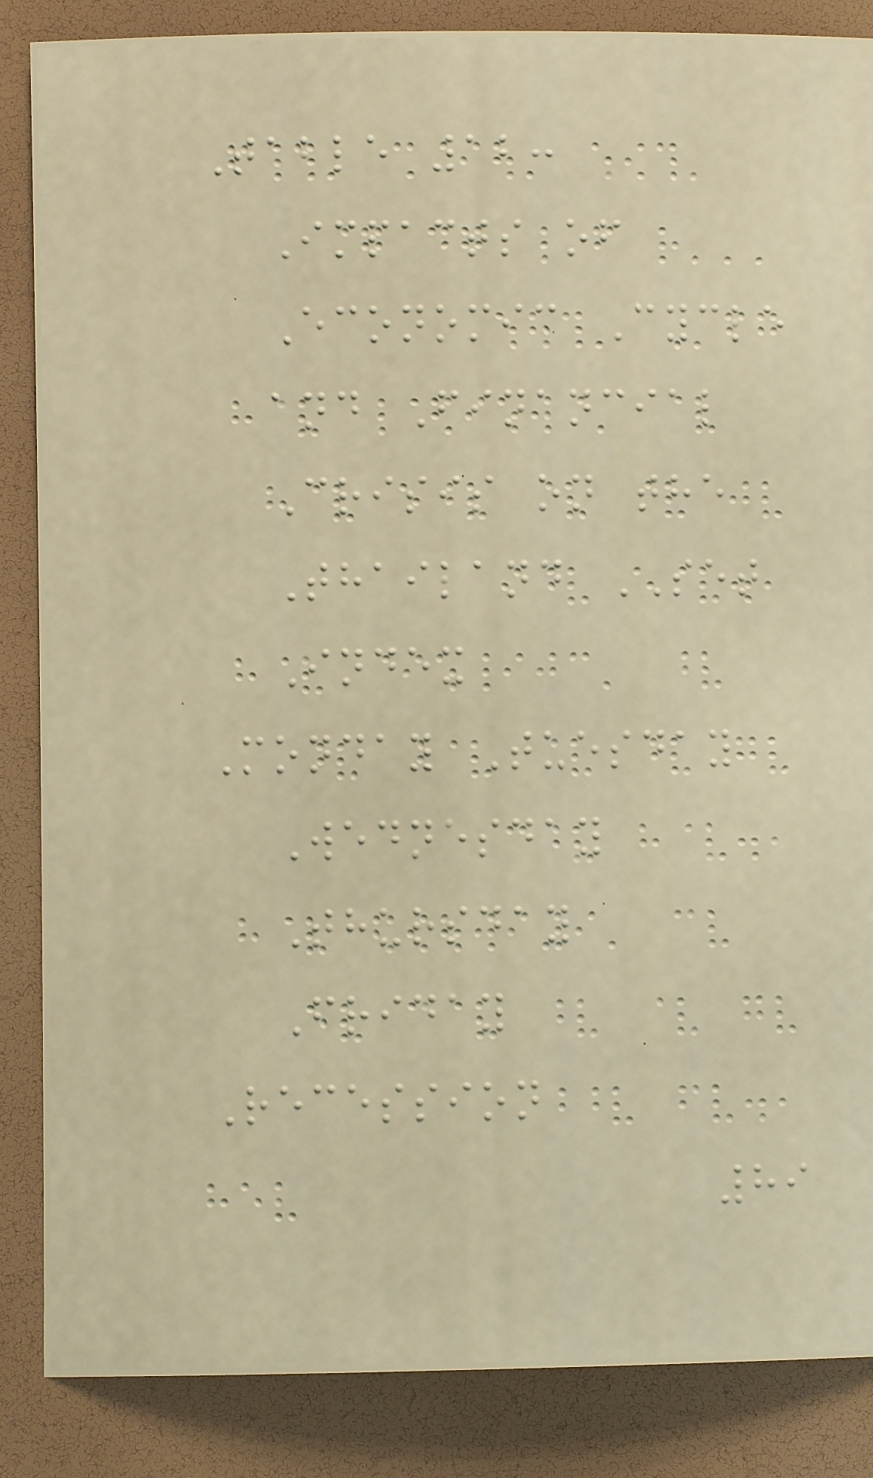Table 12:
Impacts of
Economic Cycle
and Financial
Crisis on the
Thailand SET
Index
Monday Tuesday
Wednesday
Thursday
Friday
Recession
89
